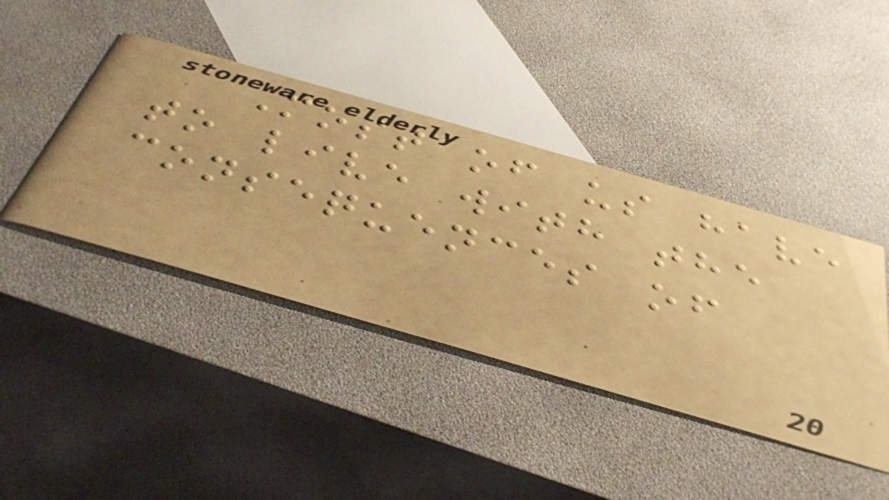Most of us have
to live with the
consequences of
